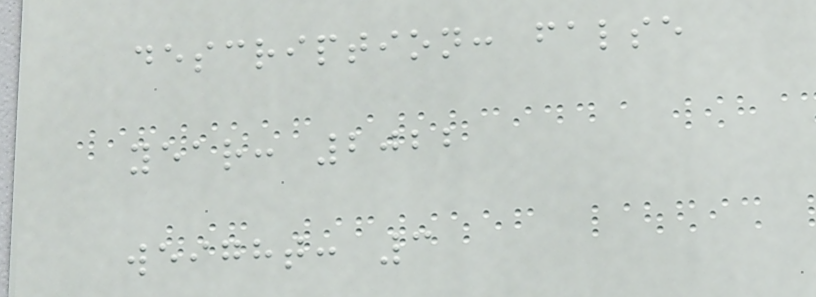description: false
year: 2022
weight: 3
